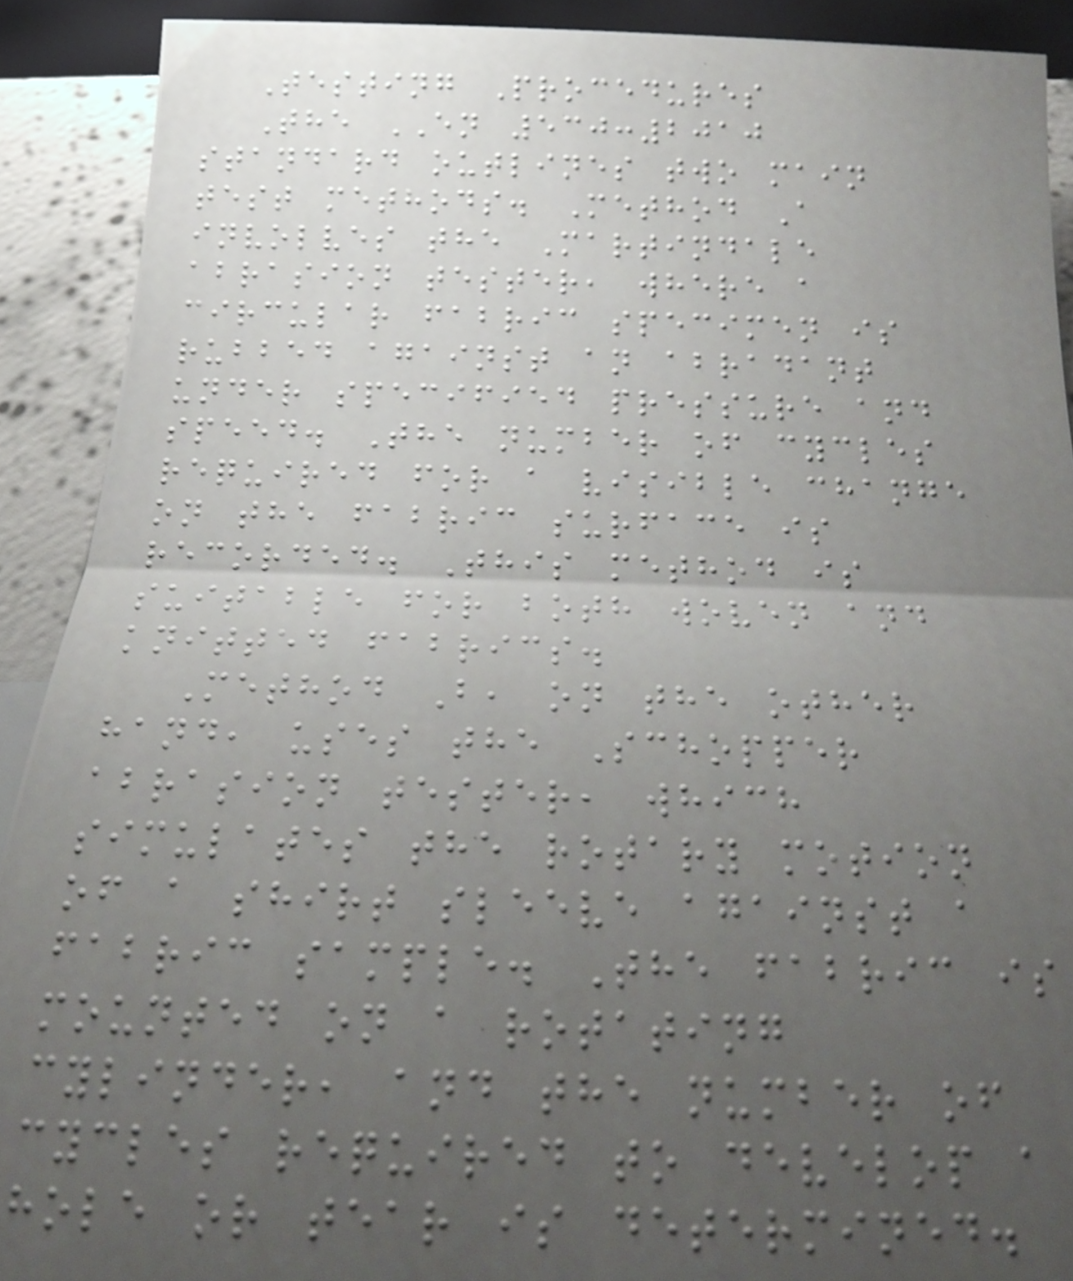Testing Procedures
The EN 530:2010
standard outlines two main
test methods. Method A
involves the Martindale
abrasion tester, where a
circular fabric specimen is
rubbed against an abradant
under specified pressure and
speed. The number of cycles
required for a visible change
on the fabric surface is
recorded. This method is
suitable for both woven and
knitted fabrics.
Method B, on the other
hand, uses the Schopper
abrasion tester, which
simulates the rotary motion
of a shirt sleeve against a
fabric sample. The fabric is
mounted on a rotating
cylinder, and the number of
cycles required to develop a
hole or tear is determined.
